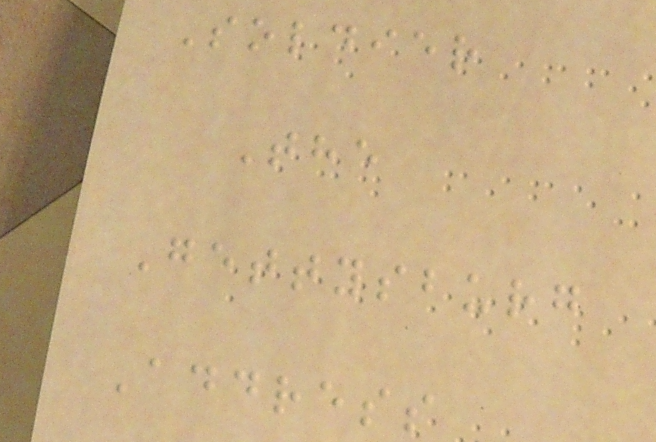Soldier
The
Gettysburg
Address
